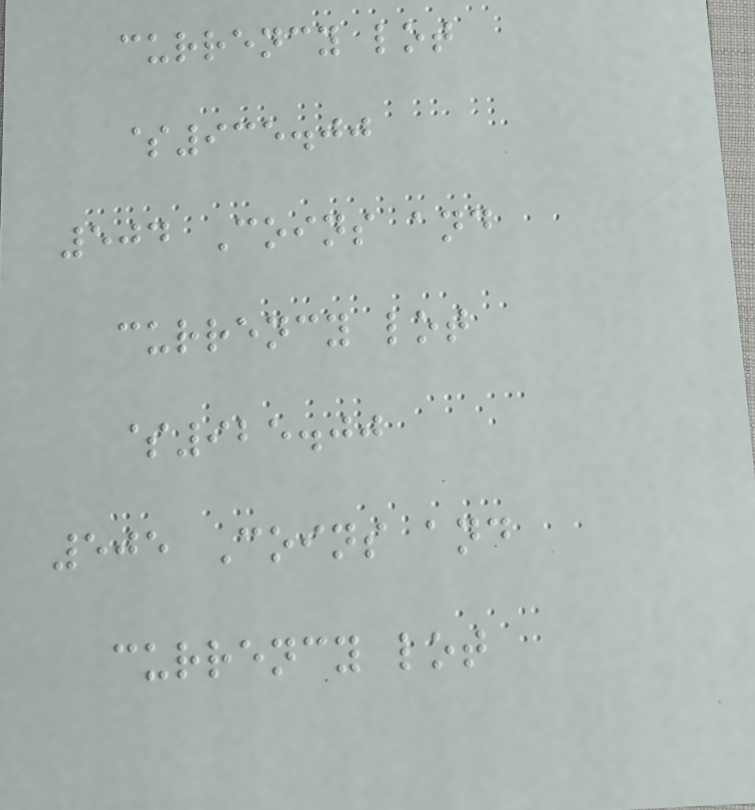currency lot
$935.00
504 Coins and
currency lot
$925.00
505 Coins and
currency lot
